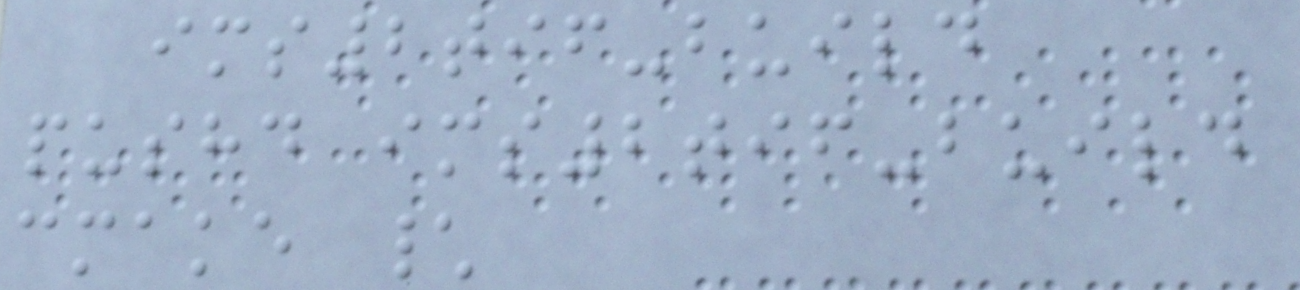ims2tif-build
pushd ims2tif-build
cmake \
